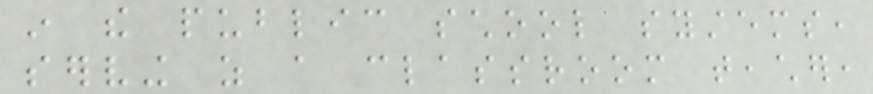in the public school systems,
serving as a classroom teacher,
